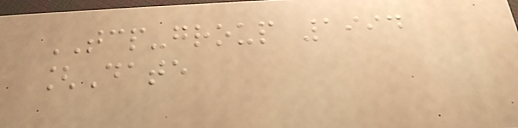TCP-group 1994
[Date
